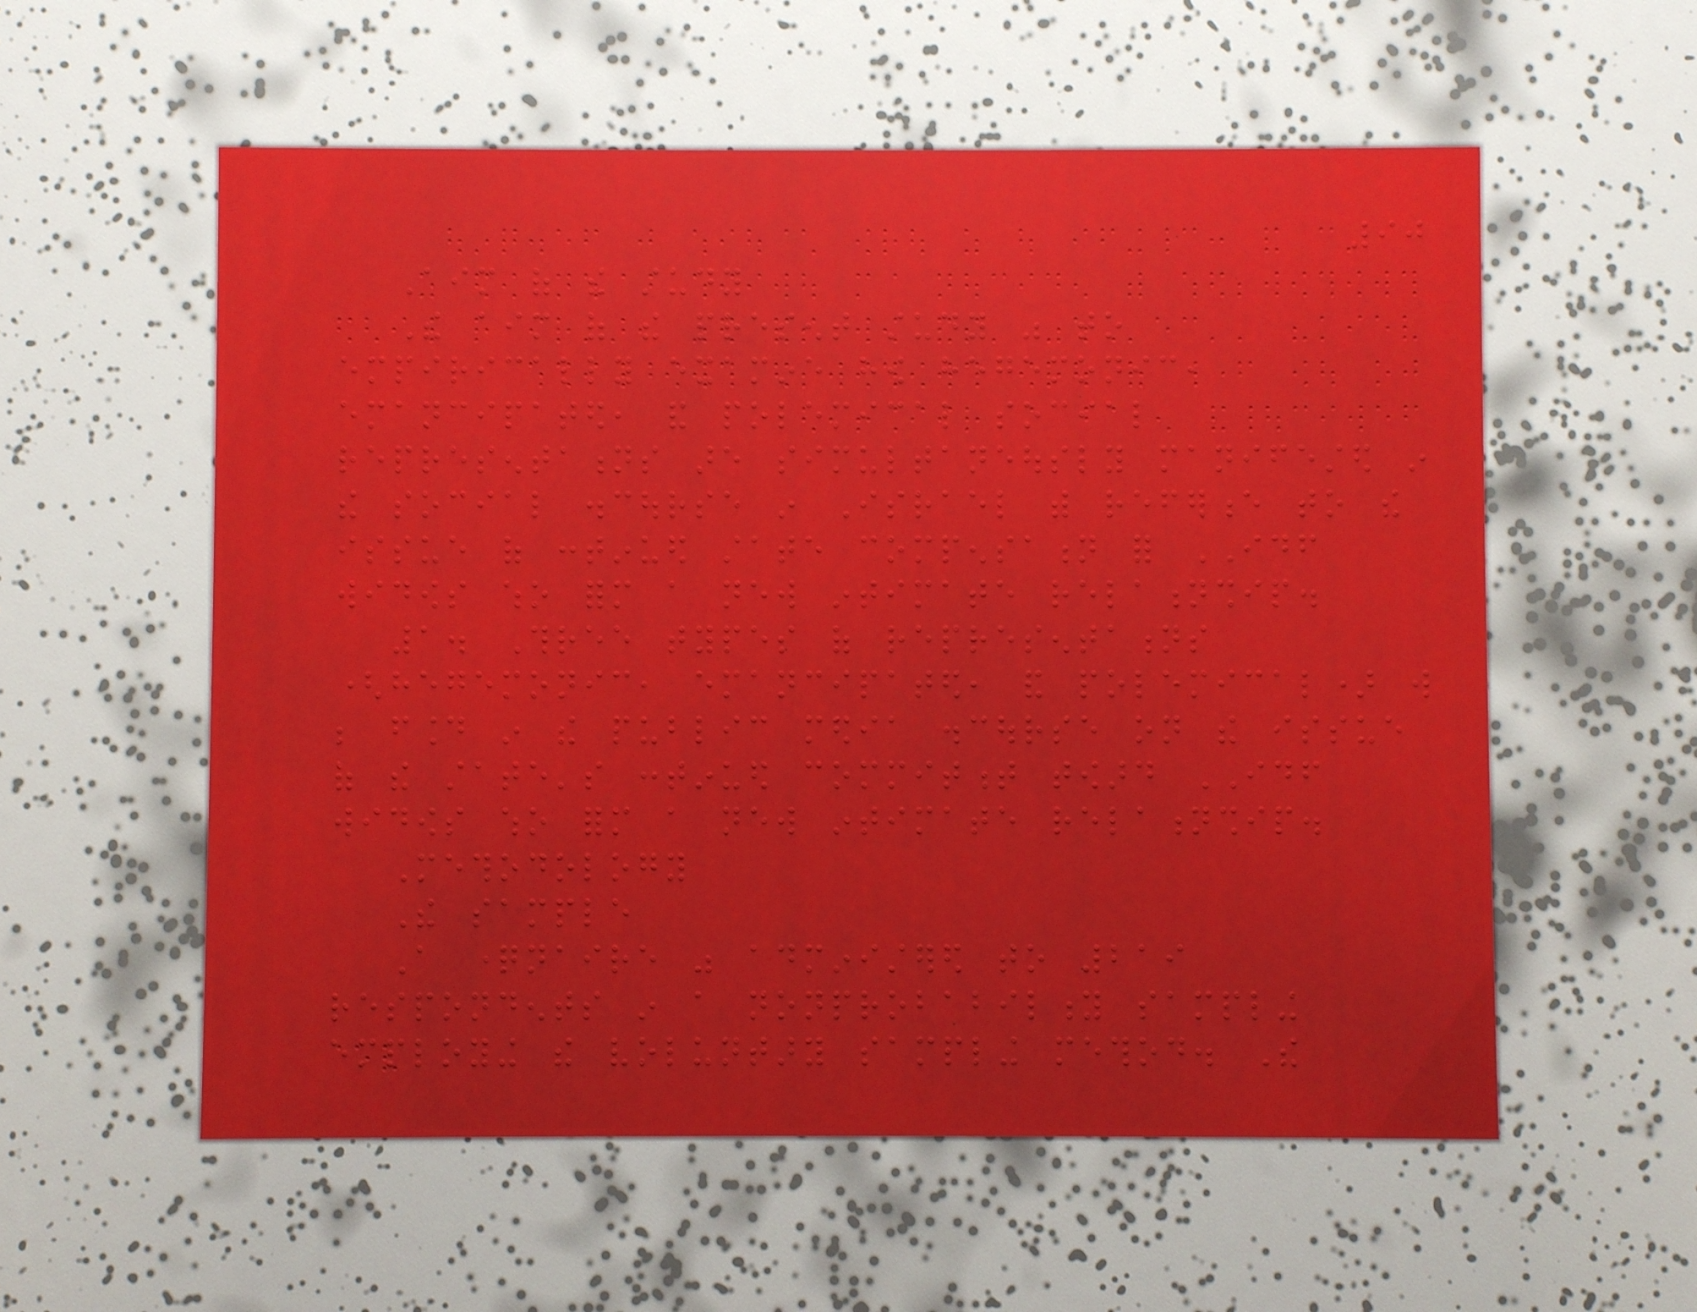90
Aim of the study
The aim of the present study was to
empirically examine how hegemonic,
emancipated, and polemical social
representations are simultaneously manifested in
the social discourse in Israel with reference to the
issue of continued state compensation for IDF
widows who form a new intimate relationship.
1. Three types of representations
(hegemonic, emancipated, and polemical) will
be found in the public media discourse on the issue
of the state's continued commitment toward IDF
widows who form a new intimate relationship.
Methodology
The sample
A questionnaire was administered to 219
respondents in a nonprobability sampling
employing the voluntary sampling method. The
